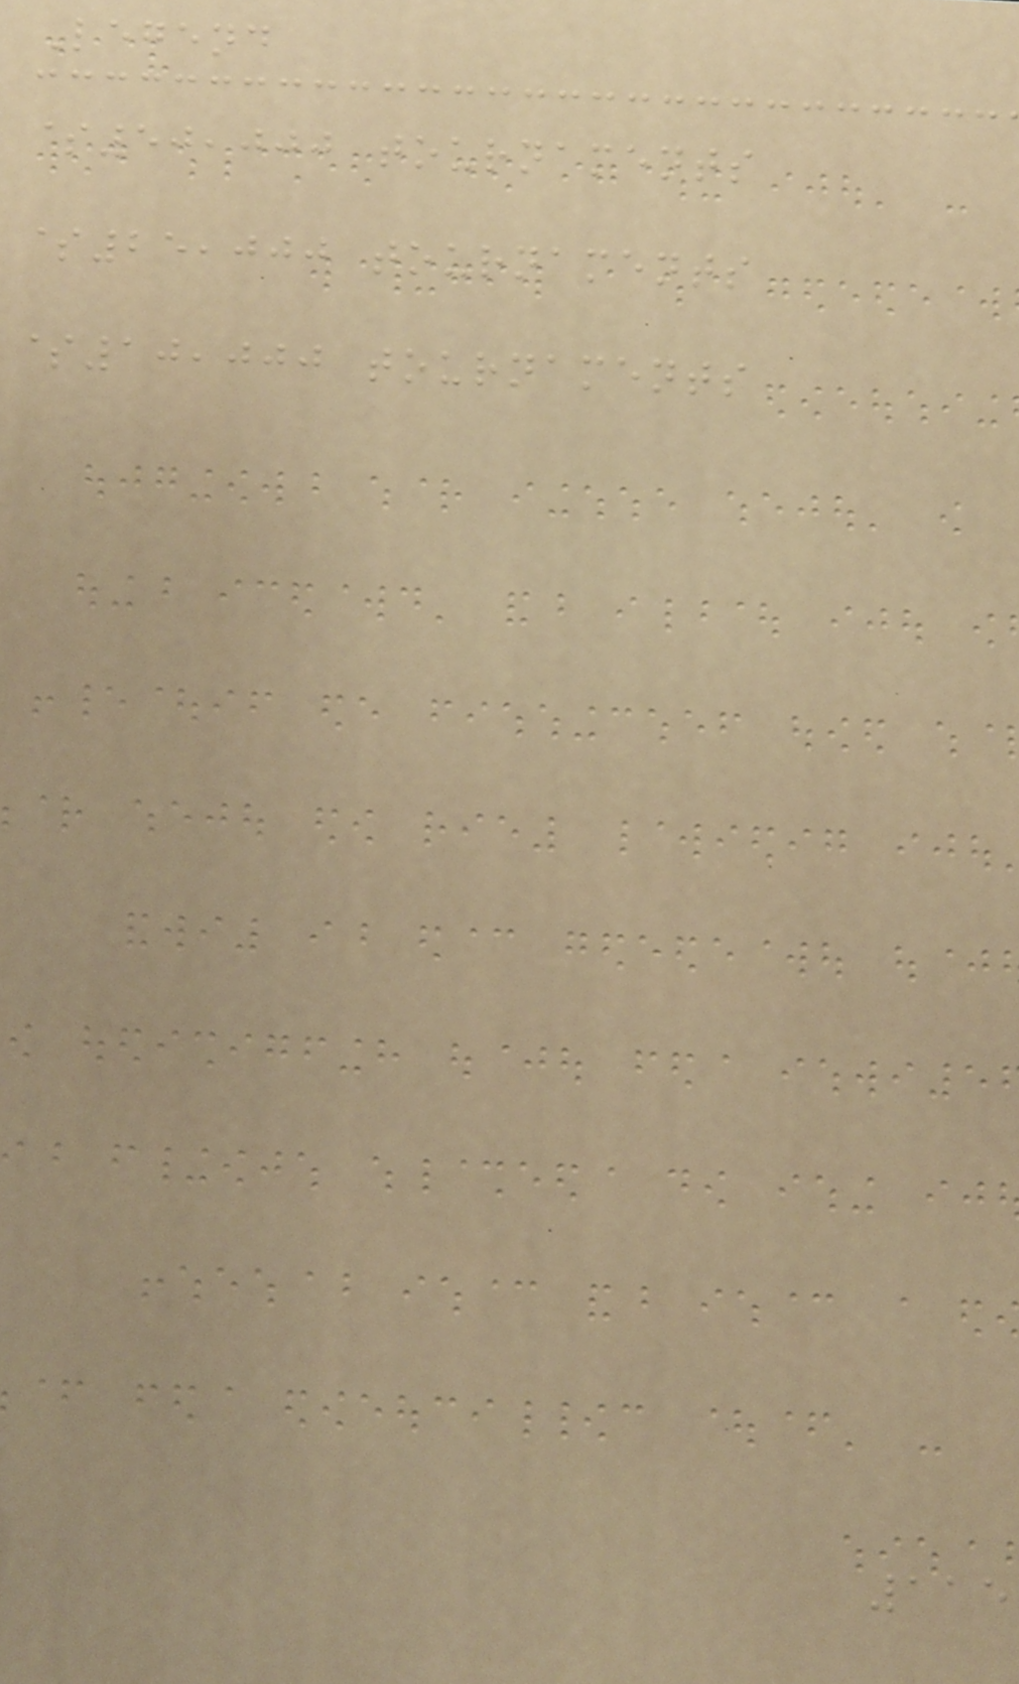Legend
$50,000 tournaments
$25,000 tournaments
$10,000 tournaments
115
